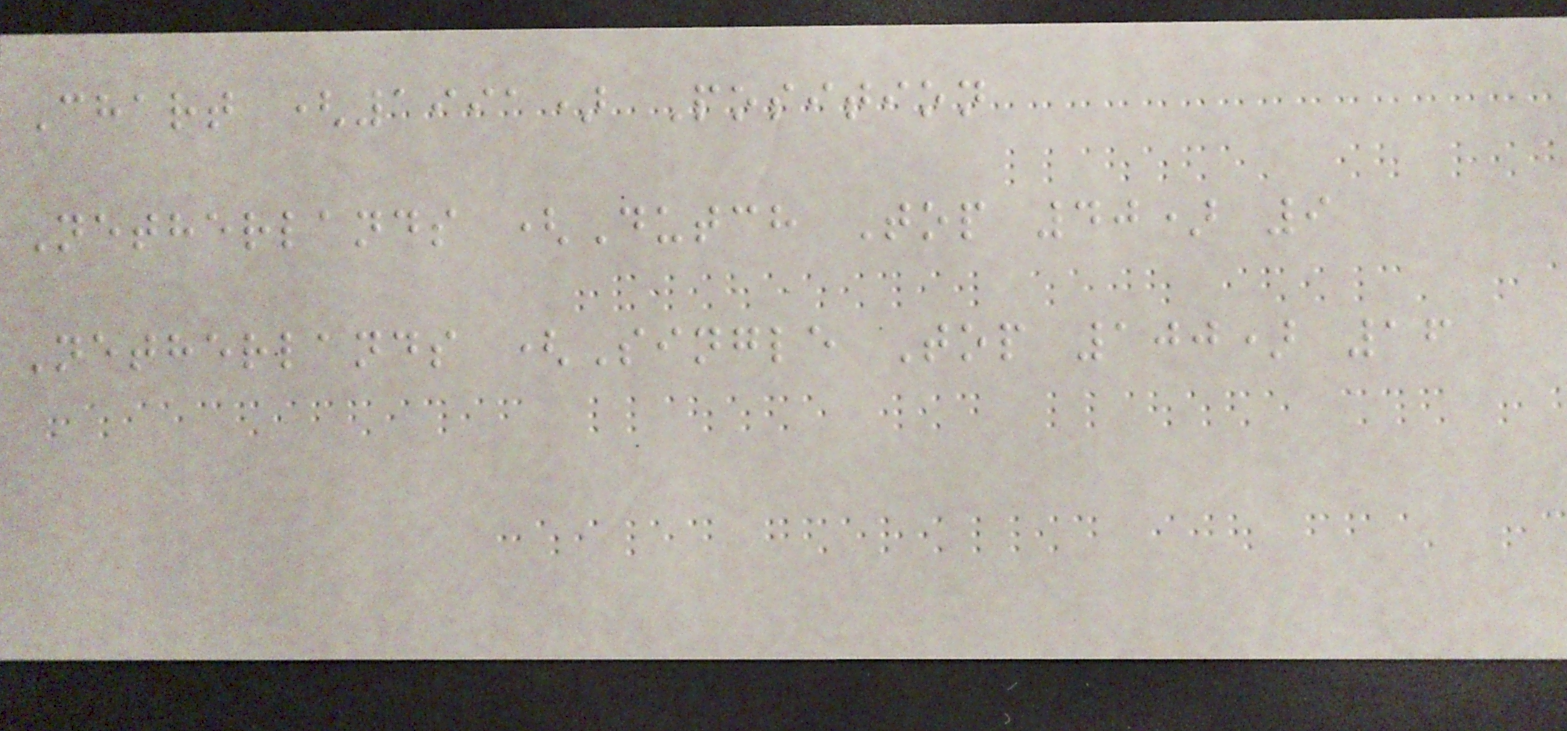Chart (1991) Position
Netherlands (Dutch Top 40) 9
Netherlands (Single Top 100) 16
